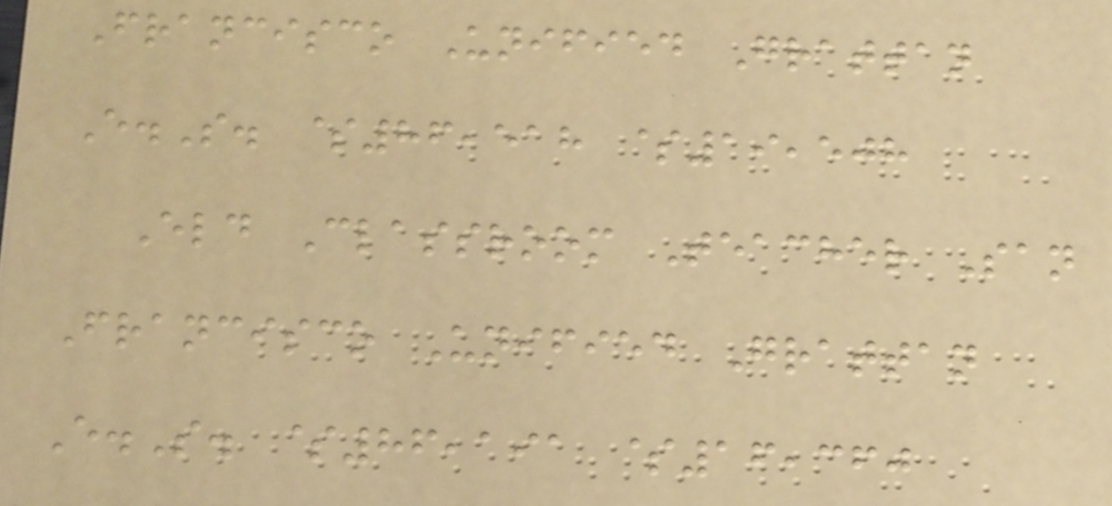Francisco Unified Grattan
E.S. $86,518 $19,508
Eld Classroom Teacher San
Francisco Unified Grattan
E.S. $86,191 $16,360
